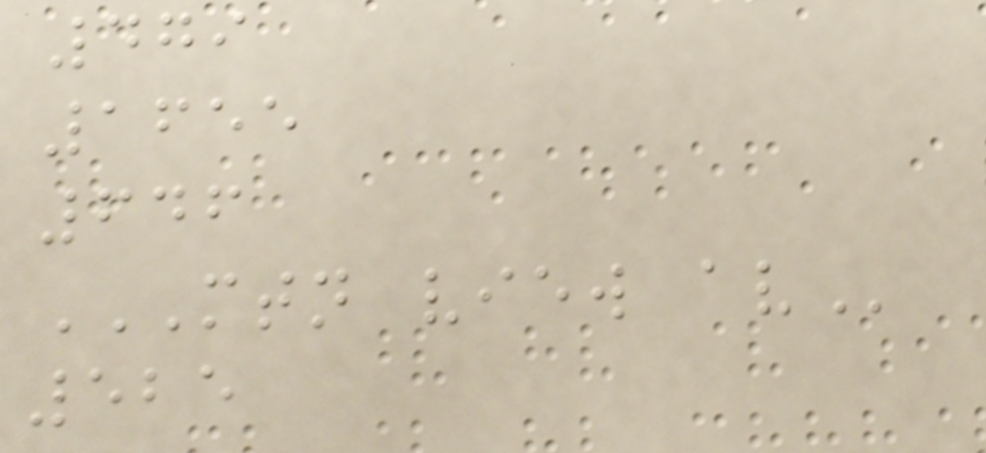479
1655
646
MTN VIEW AV
525
